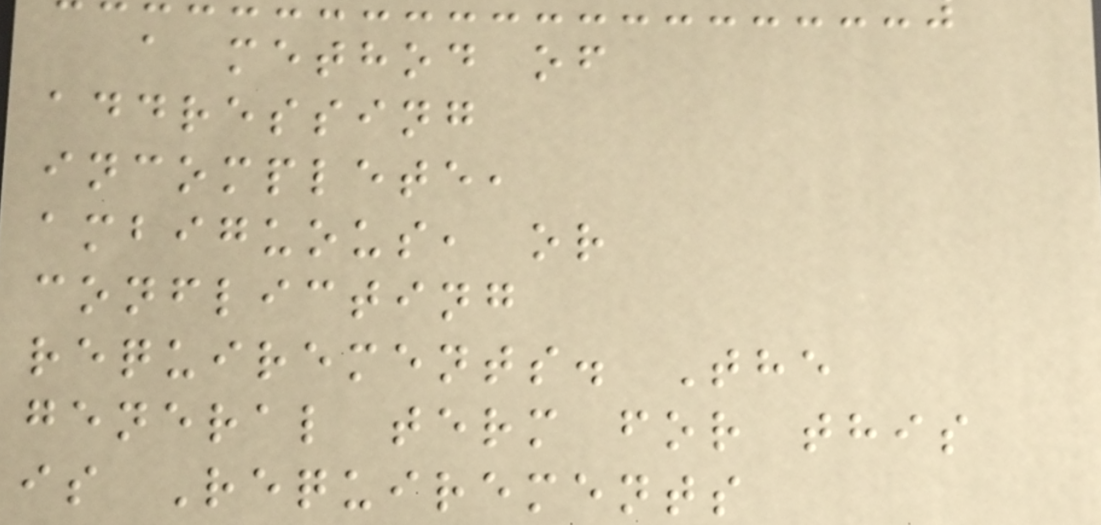a method of
addressing
incomplete,
ambiguous, or
conflicting
requirements. The
general term for this
is Requirements
